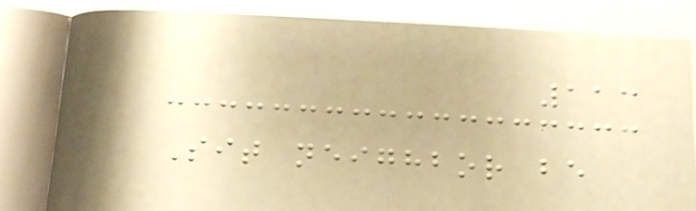113
Sit neighbor be
